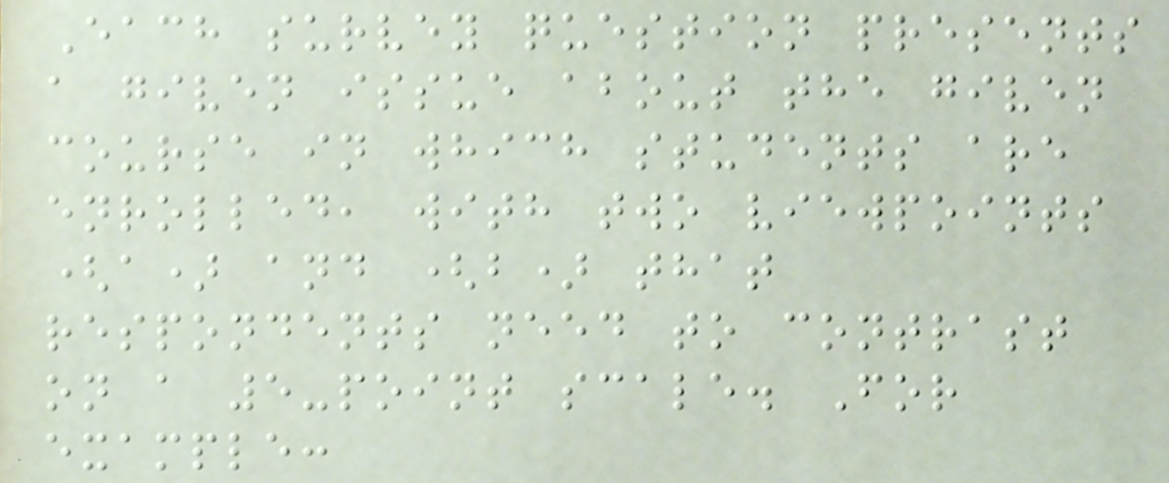Each survey question presents
a given issue about the given
course in which students are
enrolled, with two viewpoints
(a) and (b) that
respondents need to contrast
on a 5-point scale. For
example:
